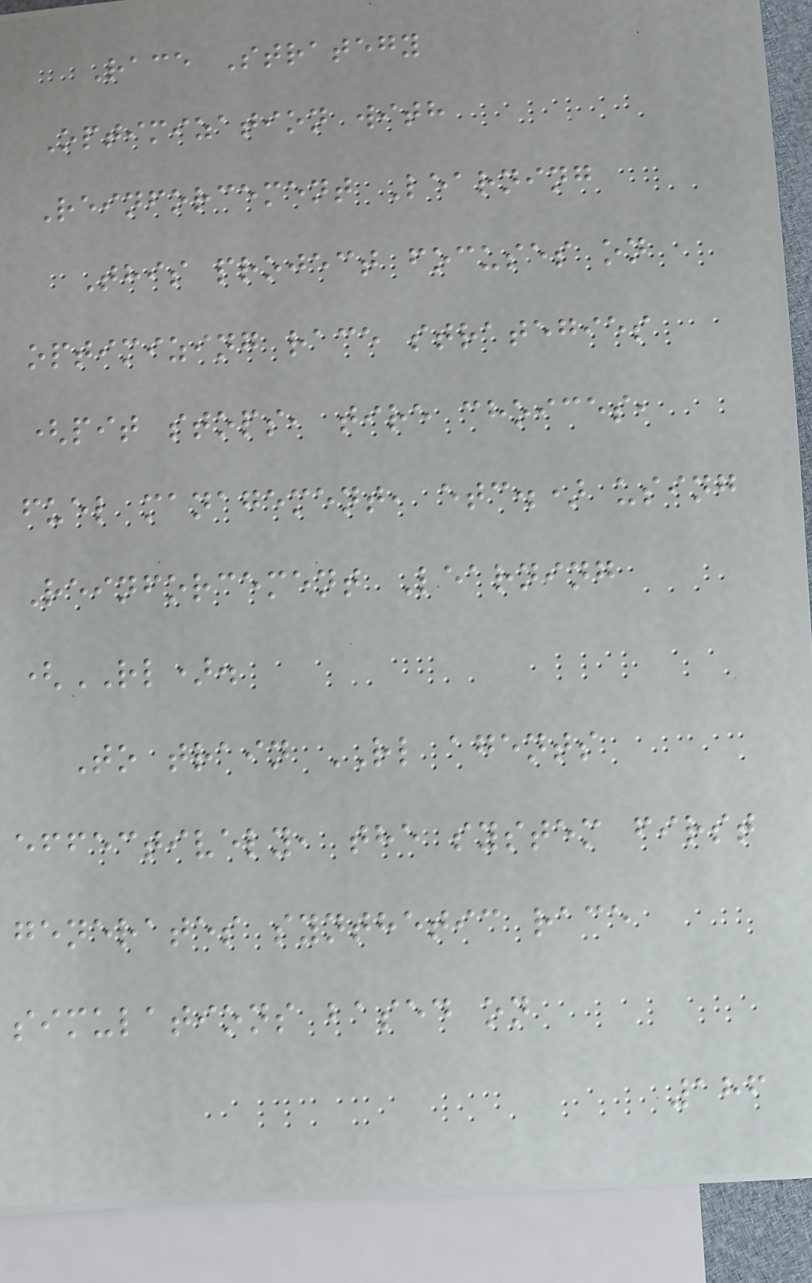Race Strategy
Optimization with
Reinforcement Learning
This project focuses on
optimizing race strategies
(pit stops, tire choices,
fuel management, etc.) using
Reinforcement Learning
(RL).
To train RL agents
effectively, the system first
generates synthetic race
simulations based on
186
